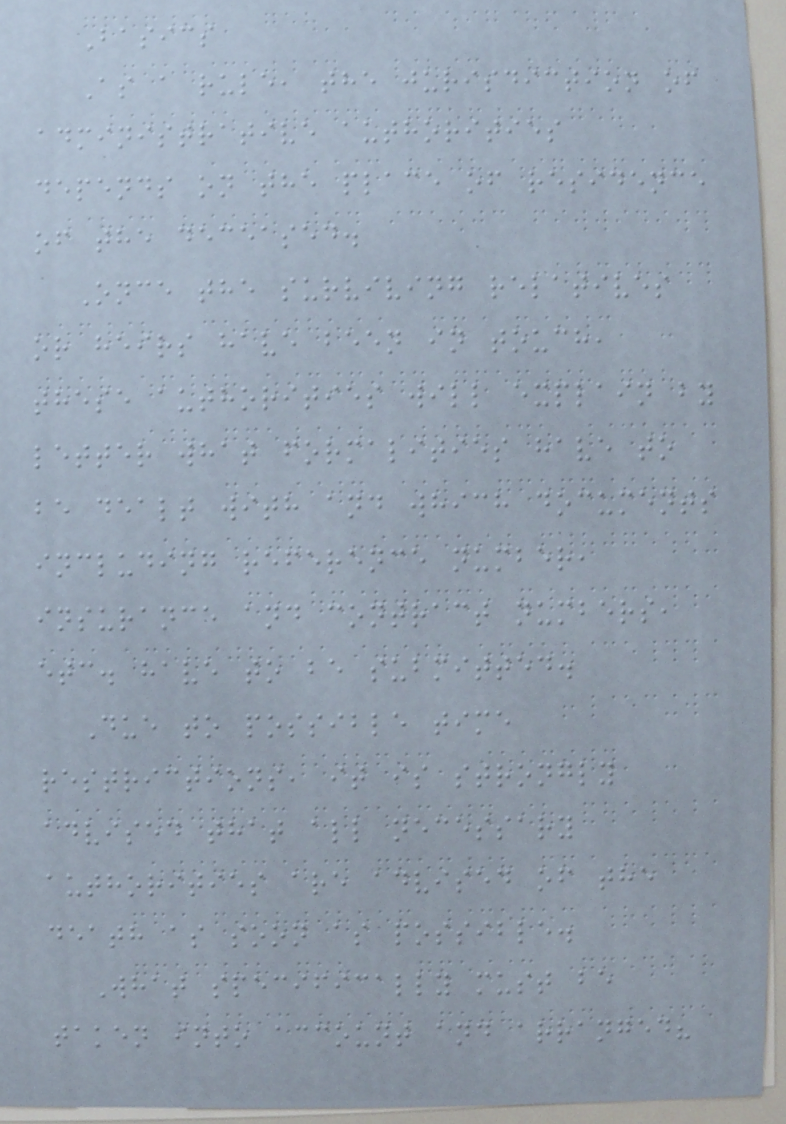Basics
As a rule, the jurisdiction of
administrative authorities
depends on the place of residence
of the deceased.
Once the surviving relatives
or heirs have been in touch,
these authorities will explain by
letter what formalities have to
be dealt with and which documents
including reference number,
insurance and contract numbers,
etc. have to be submitted.
Due to possible time
restrictions, it is strongly
advised that all necessary
authorities are advised of the
death as soon as possible.
What specifically must be
taken into account and arranged?
